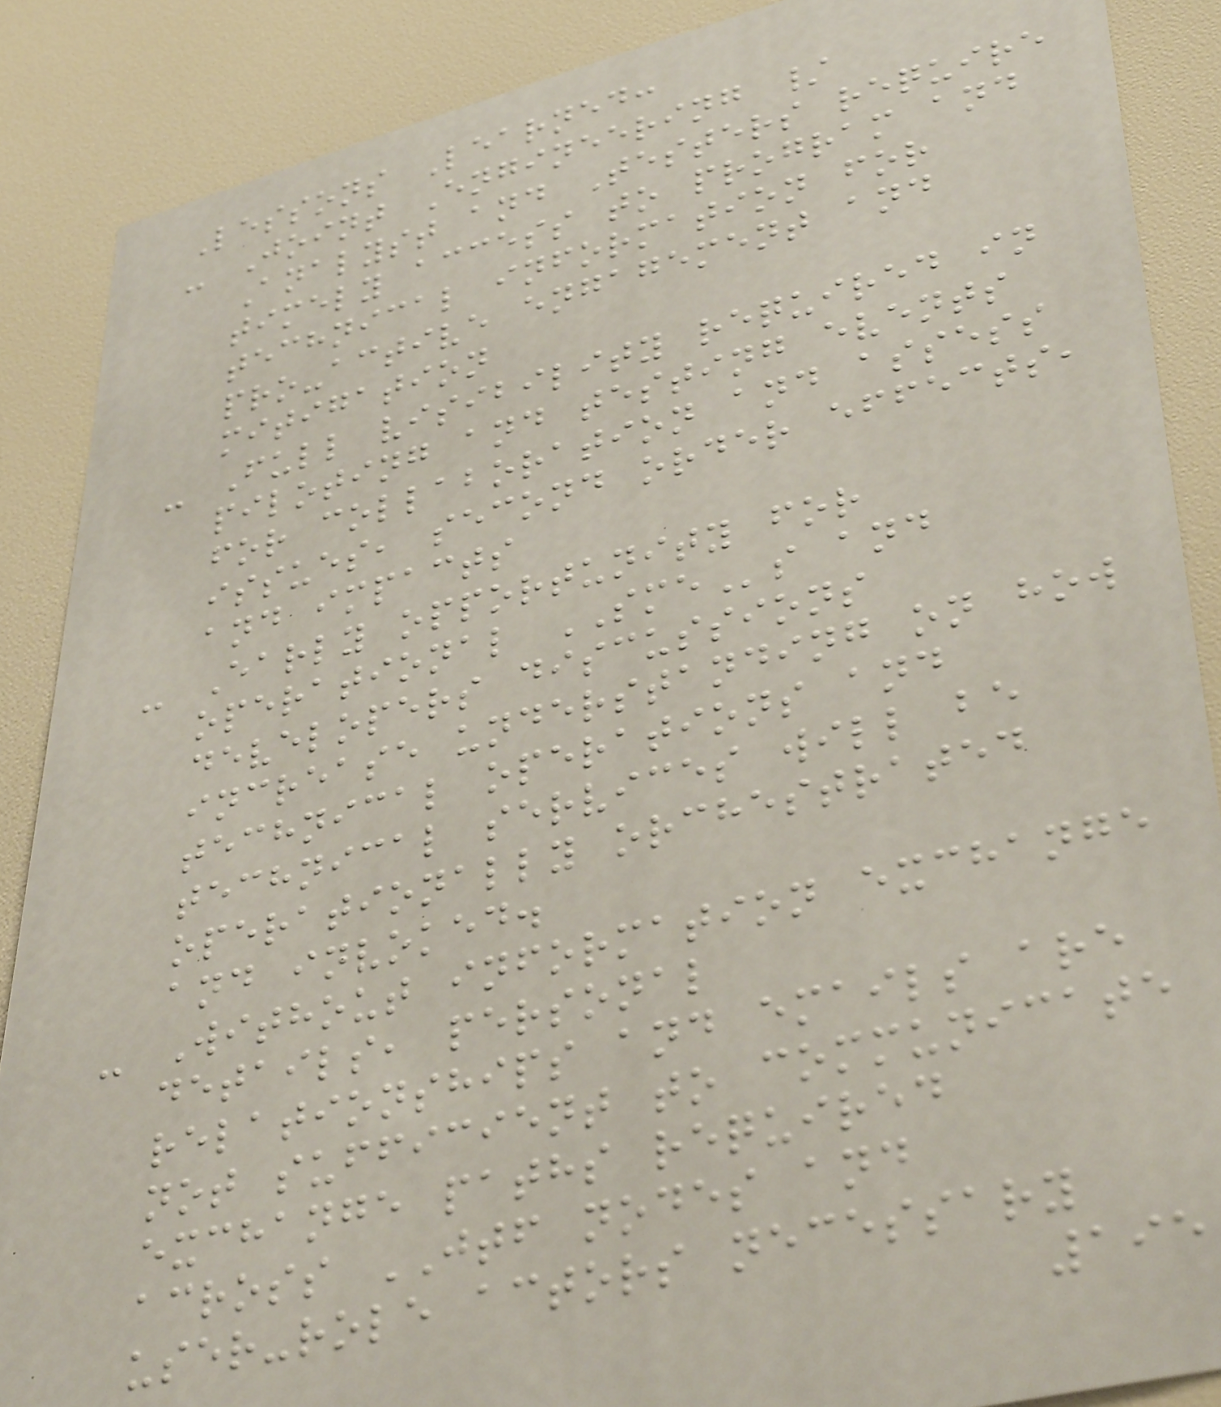Lessons Learned:
- Joint Engineering /
Analyst and Testers require
timely access to program and
technical information for
pro-active engagement and
mitigation
- Full visibility required in
piloting and testing events
for collaboration and assess
issues, second order effects,
and impacts
- Early opportunity for
operational SMEs and
developers discussions
increase understanding on how
technical operations and
technical services will be
operationally orchestrated
and invoked.
- Without information exchange
details, personal
relationships and emails are
not sufficient to communicate
exchange paths required
across JTF nodes and
user-role actors necessary
195
